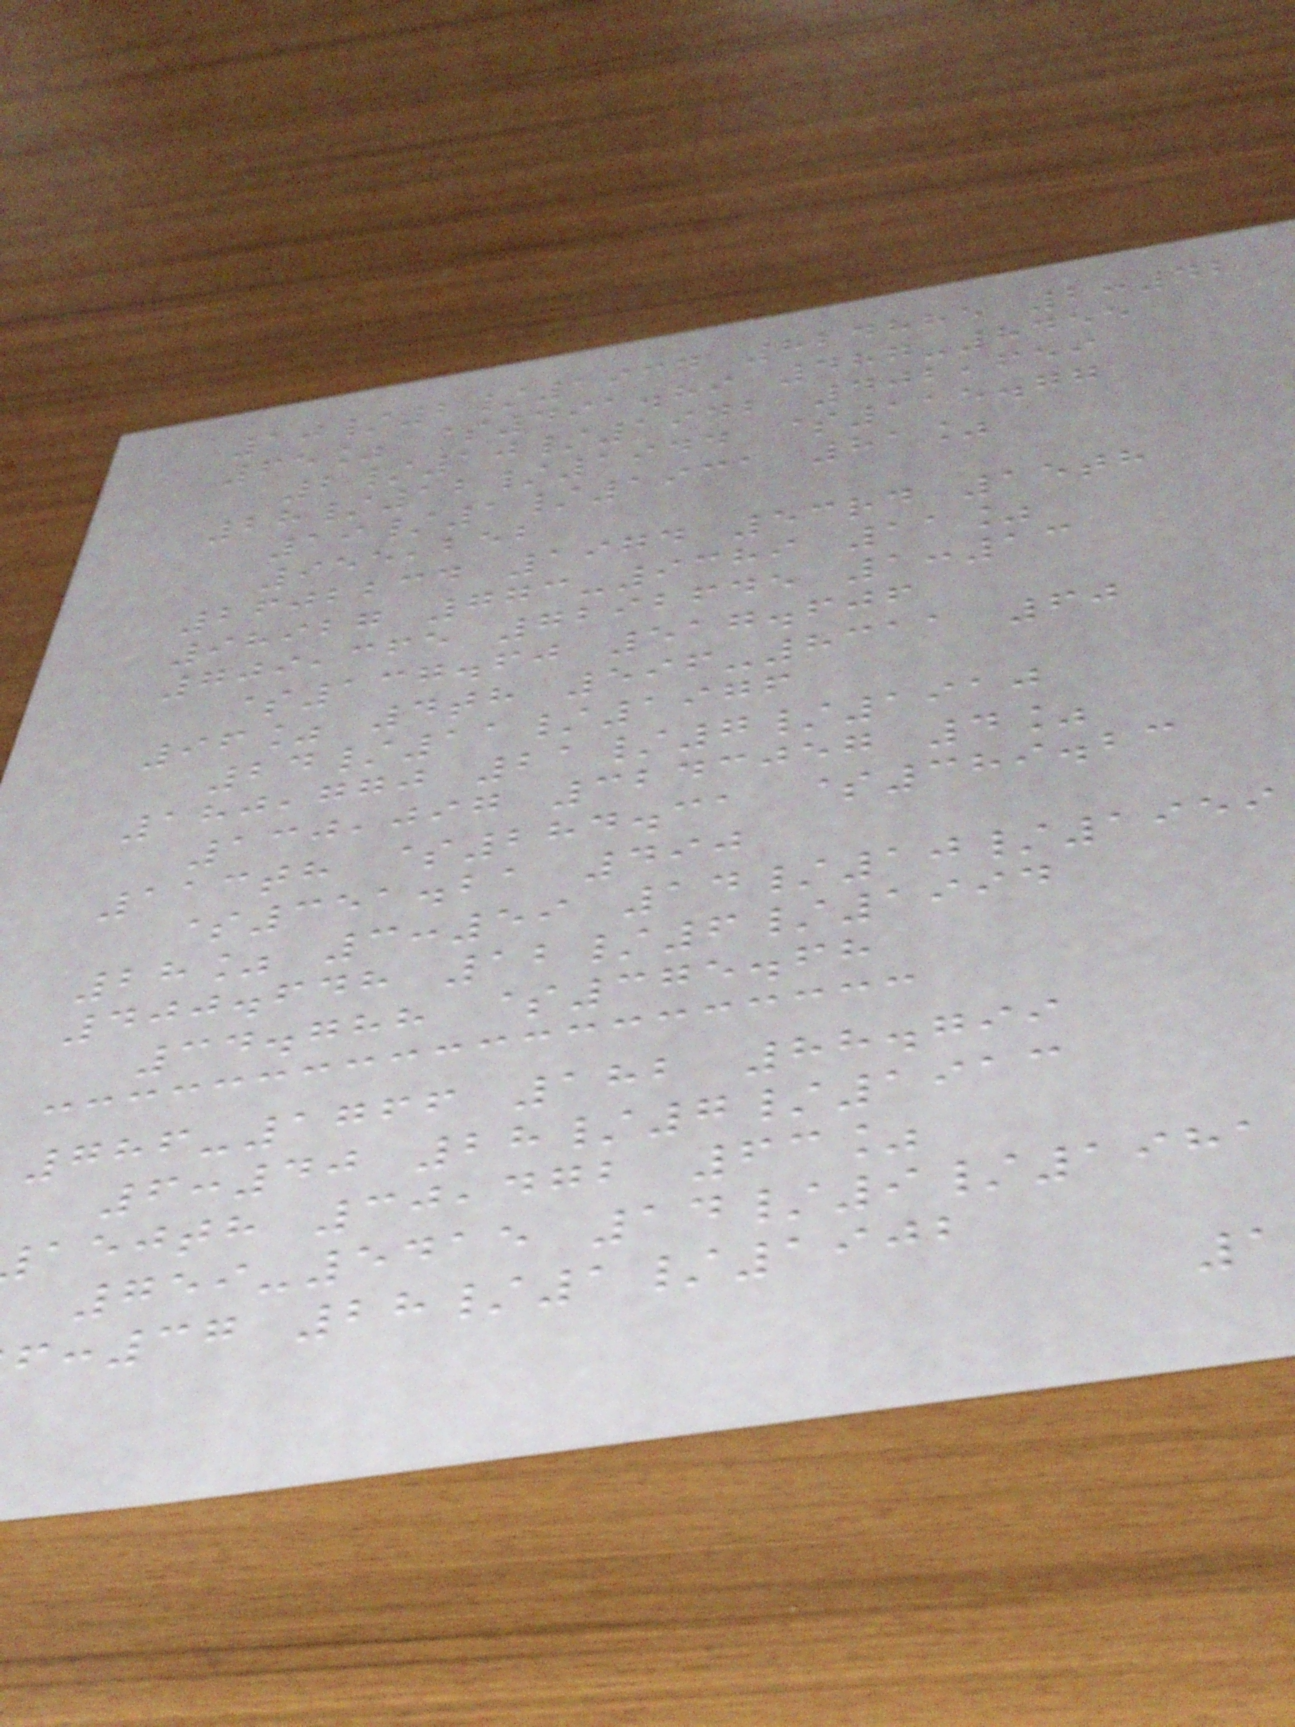10/2/1934 824885 2:42
65% $491.89 487-8455
2/10/1942 402,659
28/12/1944 $115.77
19/1/1931 81%
955,252
2602234 1974 53rd 15th
98927 773-9389 11%
709,365 7292645 1:13
$137.60 517.606
96% 4th 596-8311 60
24/11/1976
180,770 21/7/1910
130,097 3243057 4%
113th $284.31 $389.23
$351.21 490
28% 3:59 14/10/1959
400.648 12/6/1994
34.788 $375.68
786-1766 182 88.799
6:40 28/7/1913
aejth 30,472 63%
759-5415 14/9/1981
:37 28/1/1902
